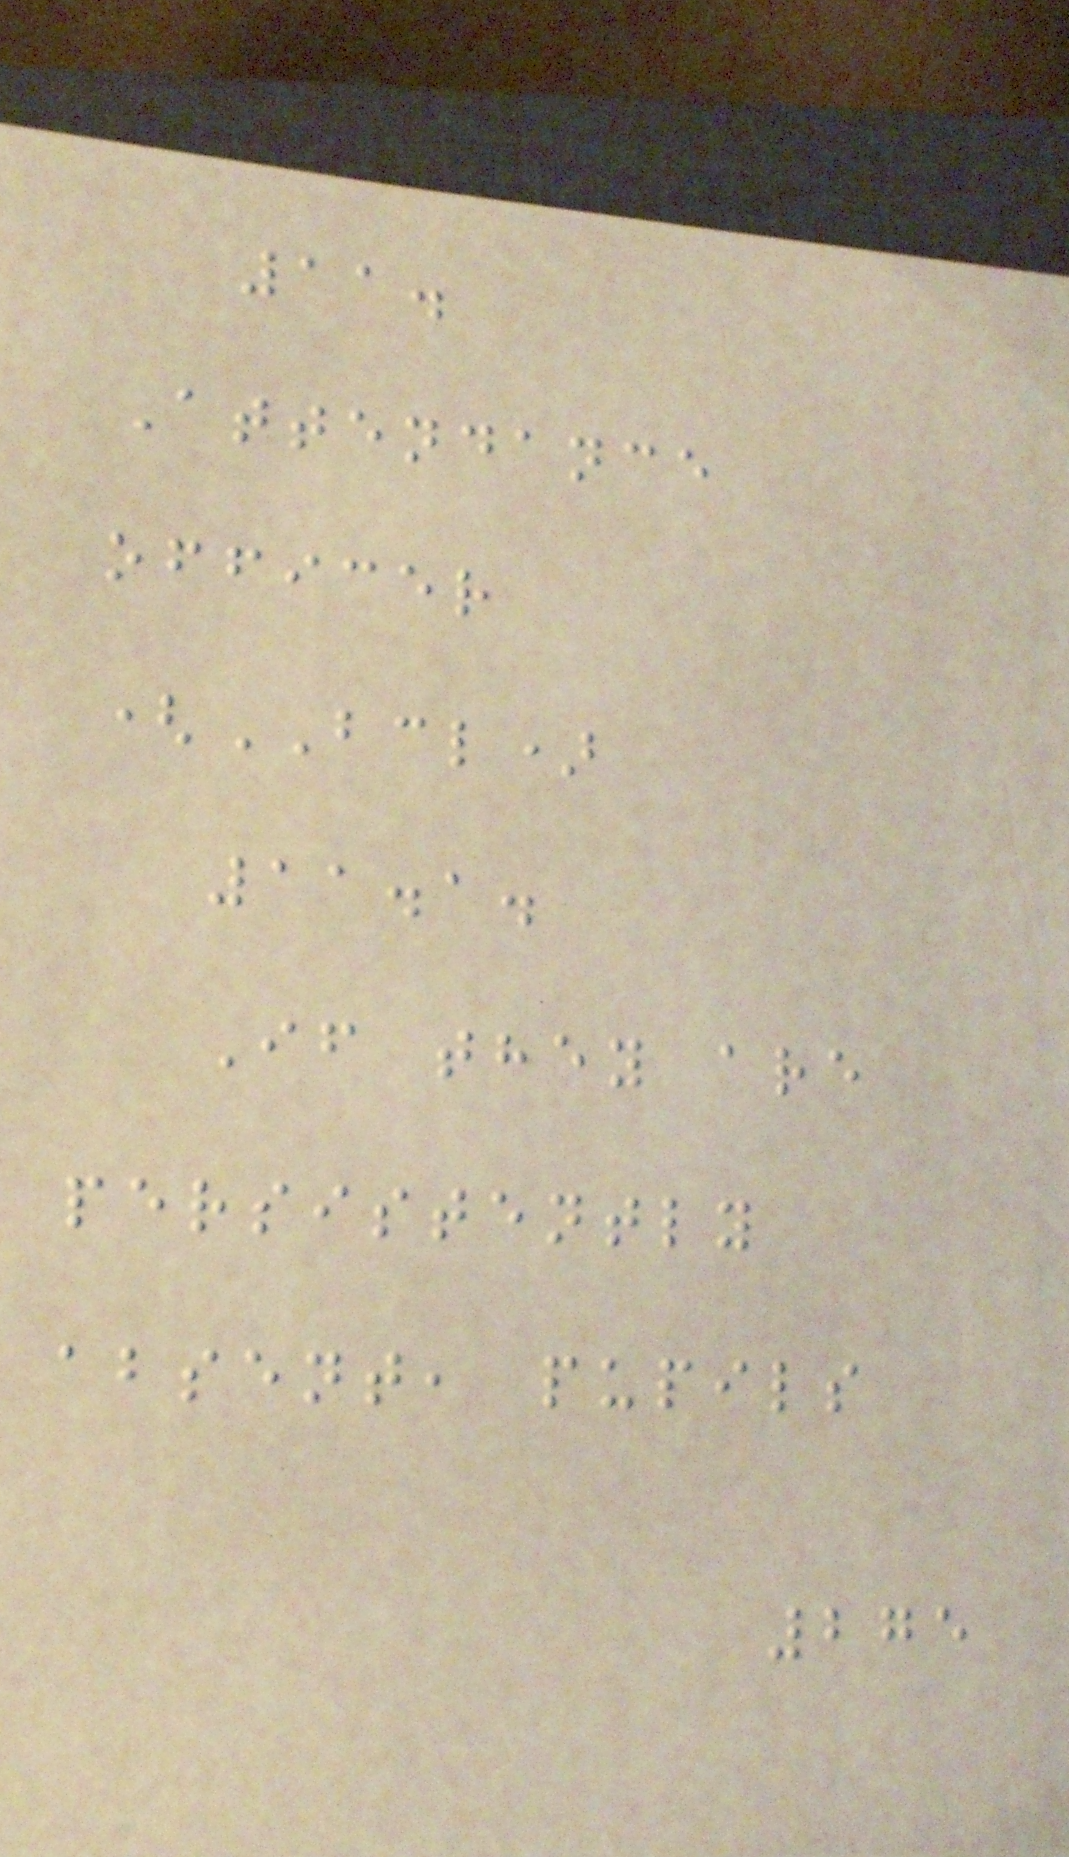11.
Attendance
officer
(BCL)
11.1.
If they are
persistently
absent, pupils
275
